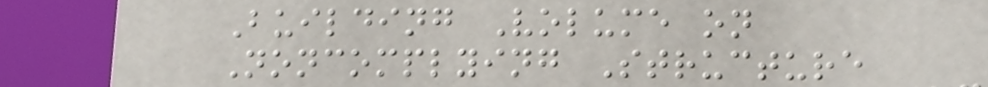Building Volume on
Noncomplying Structure
